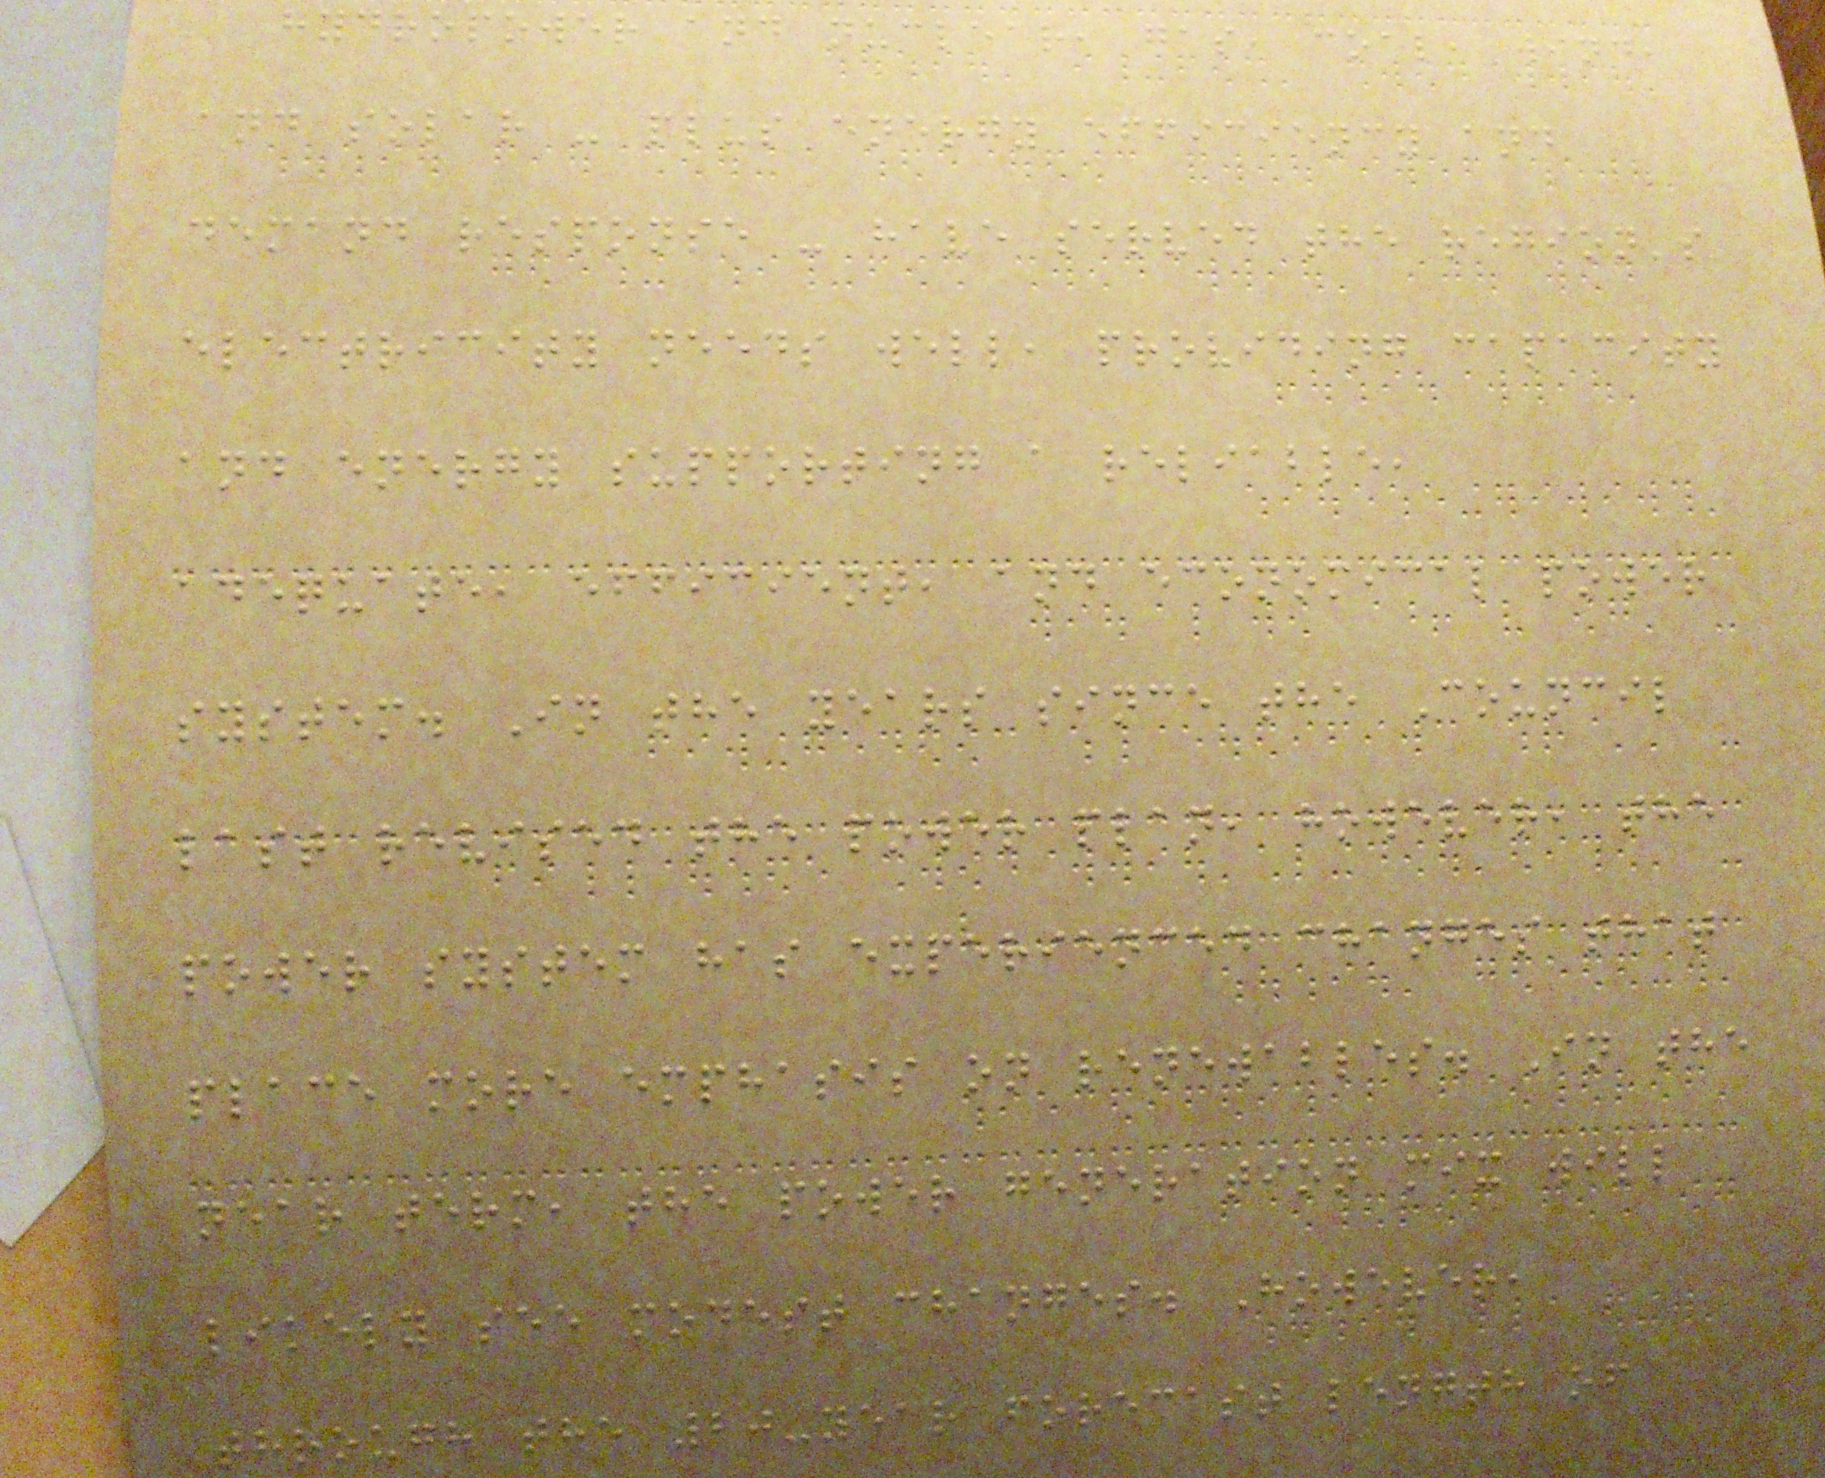hydropower and nuclear, gas, coal, wind,
and solar - plus energy efficiency and
demand response - have served the region's
electricity needs well, providing capacity
and energy supporting a reliable,
adequate, efficient, and economical power
system. In the years since the Council
last revised the power plan, however, the
power system has experienced changes that
place more emphasis on renewables. In the
near term, the power generation mix will
likely see modest changes. However,
through the 20-year forecast length of
